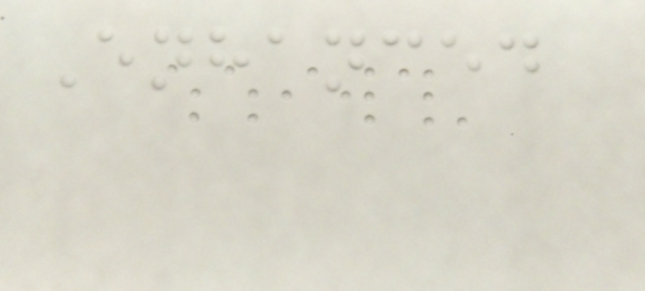Enhanced
